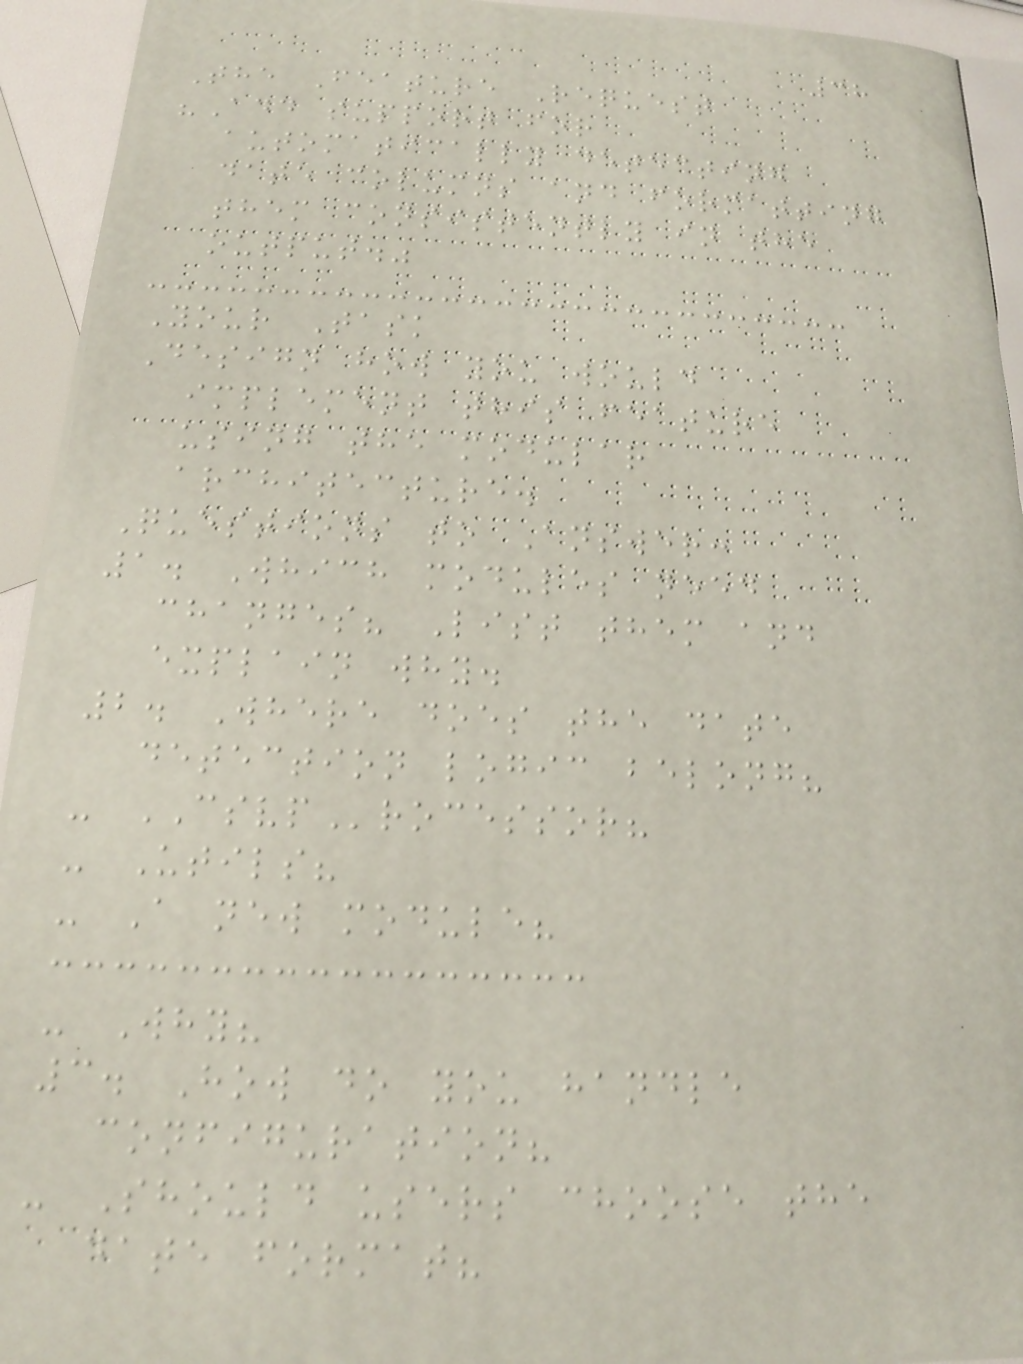38
The Feature Request
"Add support for
automatically detecting
date columns and formatting
them consistently in the
output."
Your Task
Design how you would
implement this feature
using the modular
architecture.
Questions to Answer:
1. Which modules need
changes? List them and
explain why.
2. Where does the date
detection logic belong?
- CSVProcessor?
- Utils?
- A new module?
- Why?
3. How do you handle
configuration?
- Should users choose the
date format?
